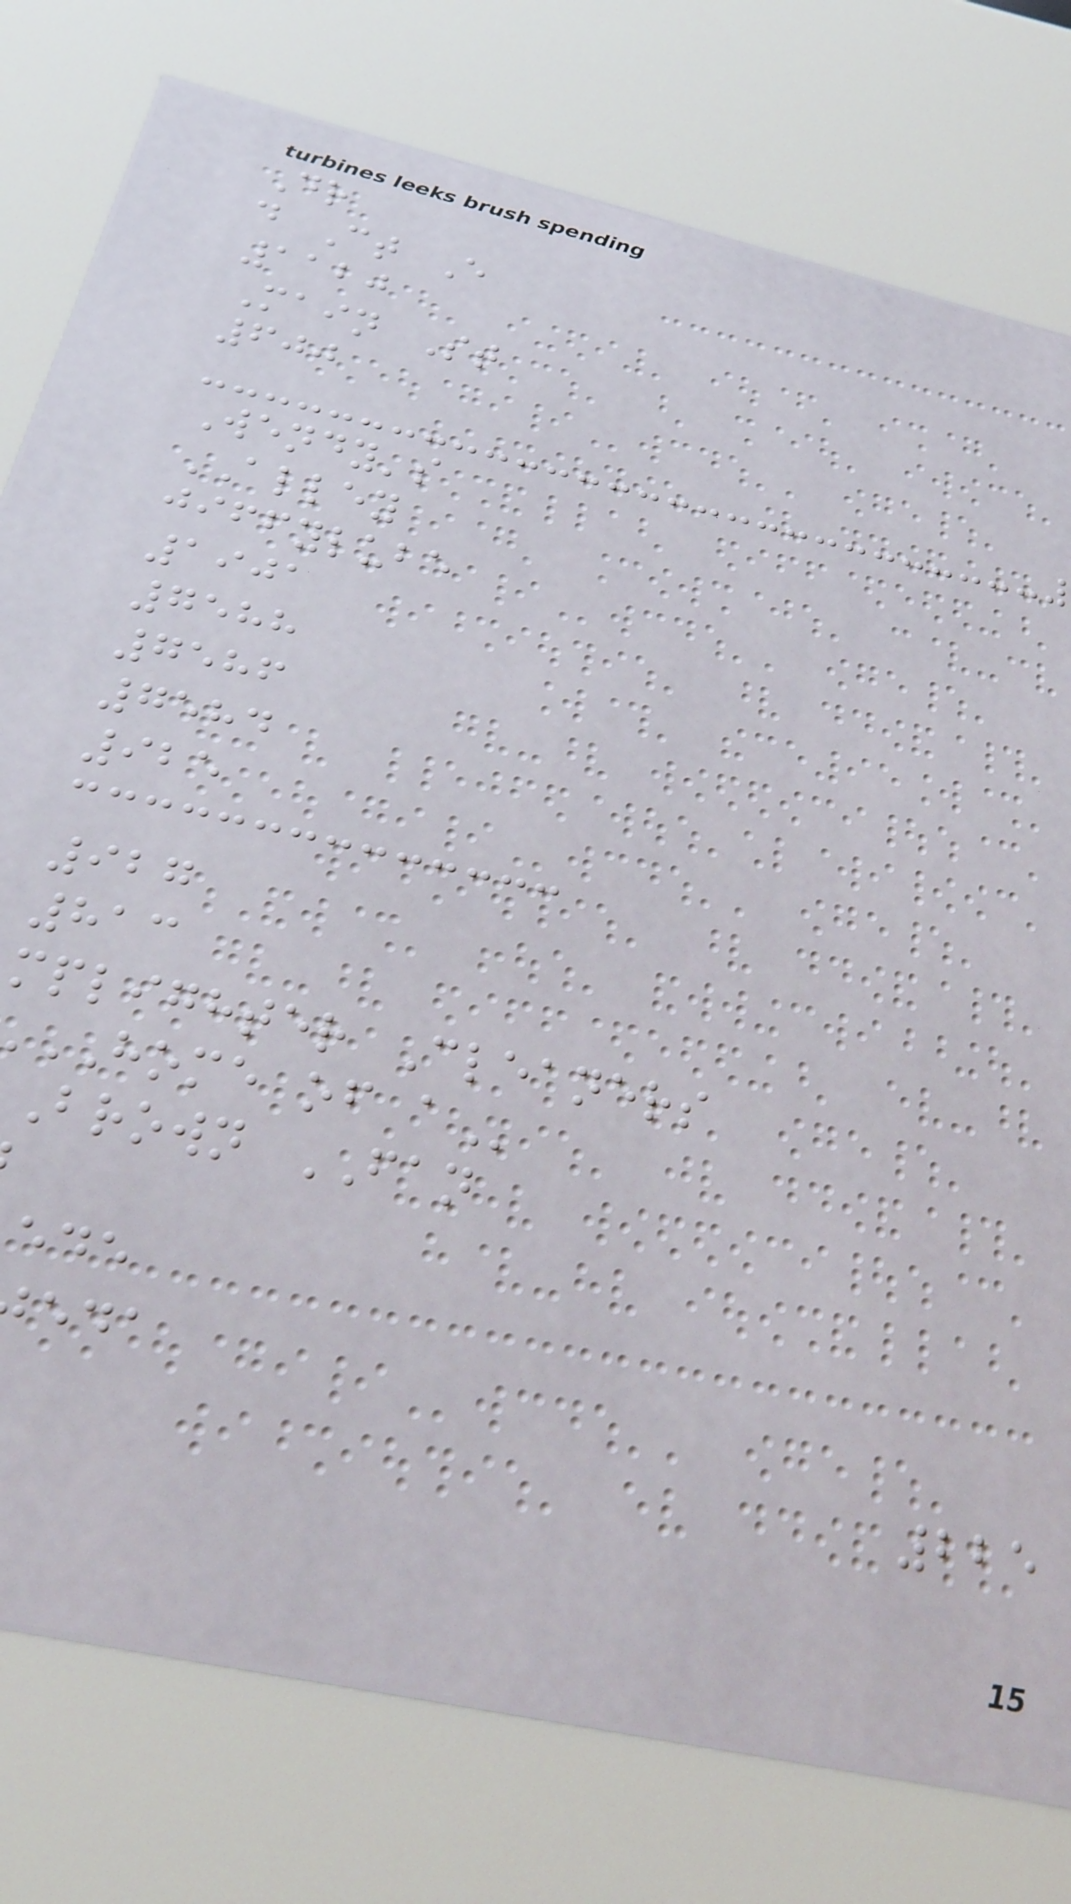Dr
d Ct E
1120
Main St
600
Wendy's
ALLEY
jiffylube
1901
7588
7586
7584
925
927
813
mplighter Cleaners
HOME of
brown FAN
225
